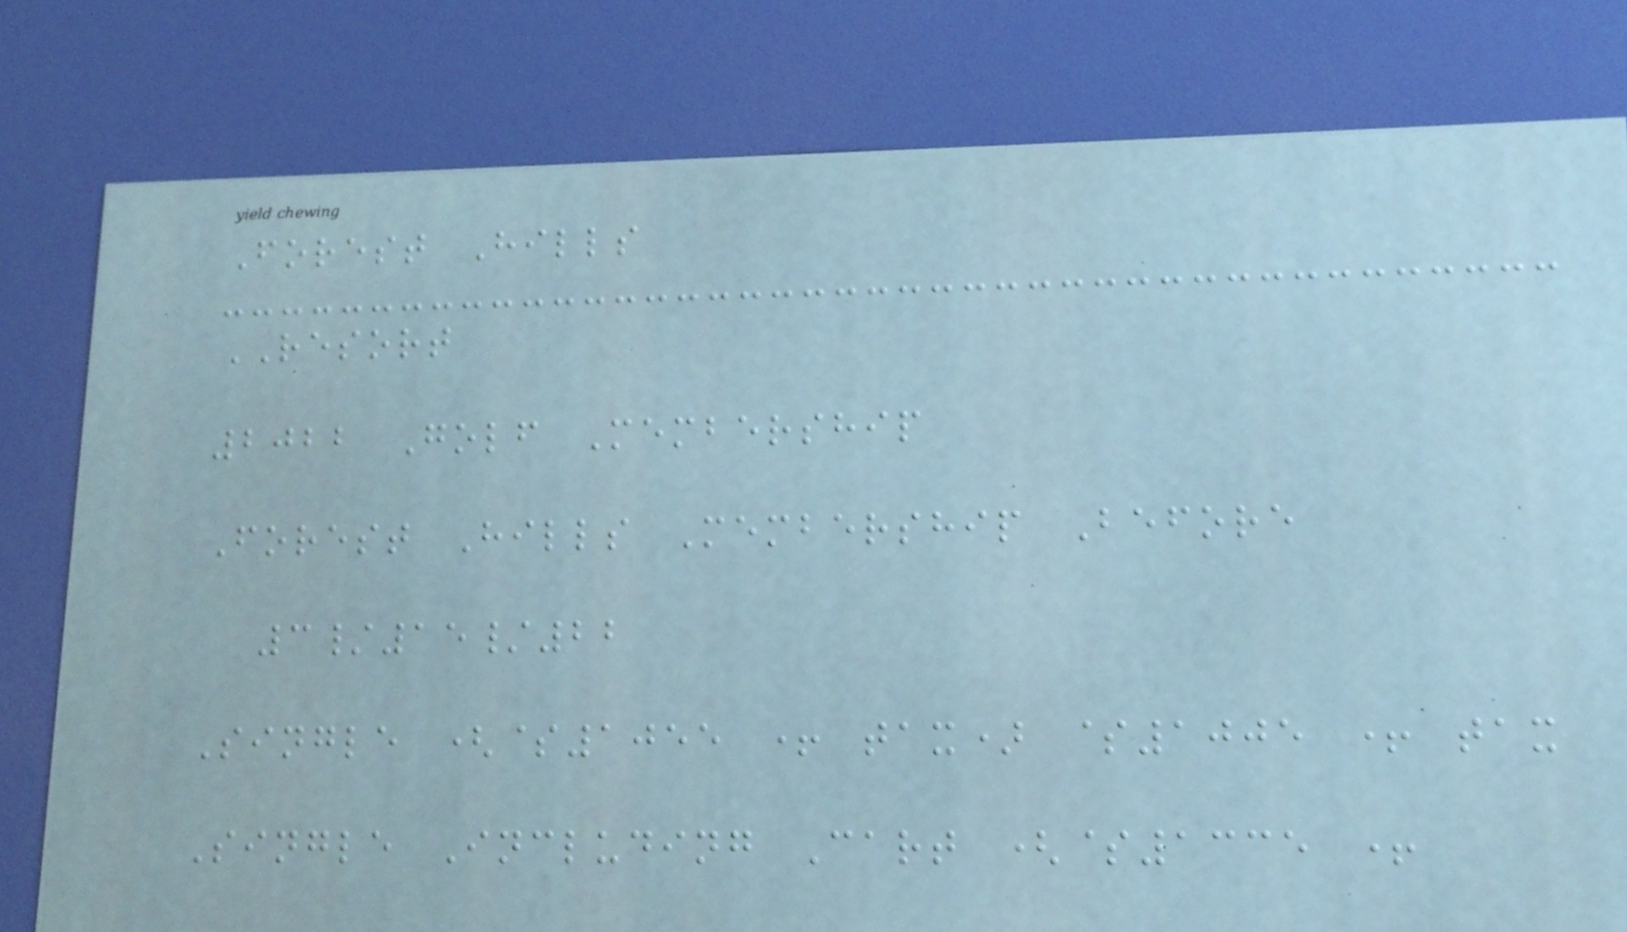Forest Hills
RESORT
2022 Golf Membership
Forest Hills Membership Before
3/15/22
Single ($1055 + tax) $1005 + tax
Single Including Cart ($1335 +
